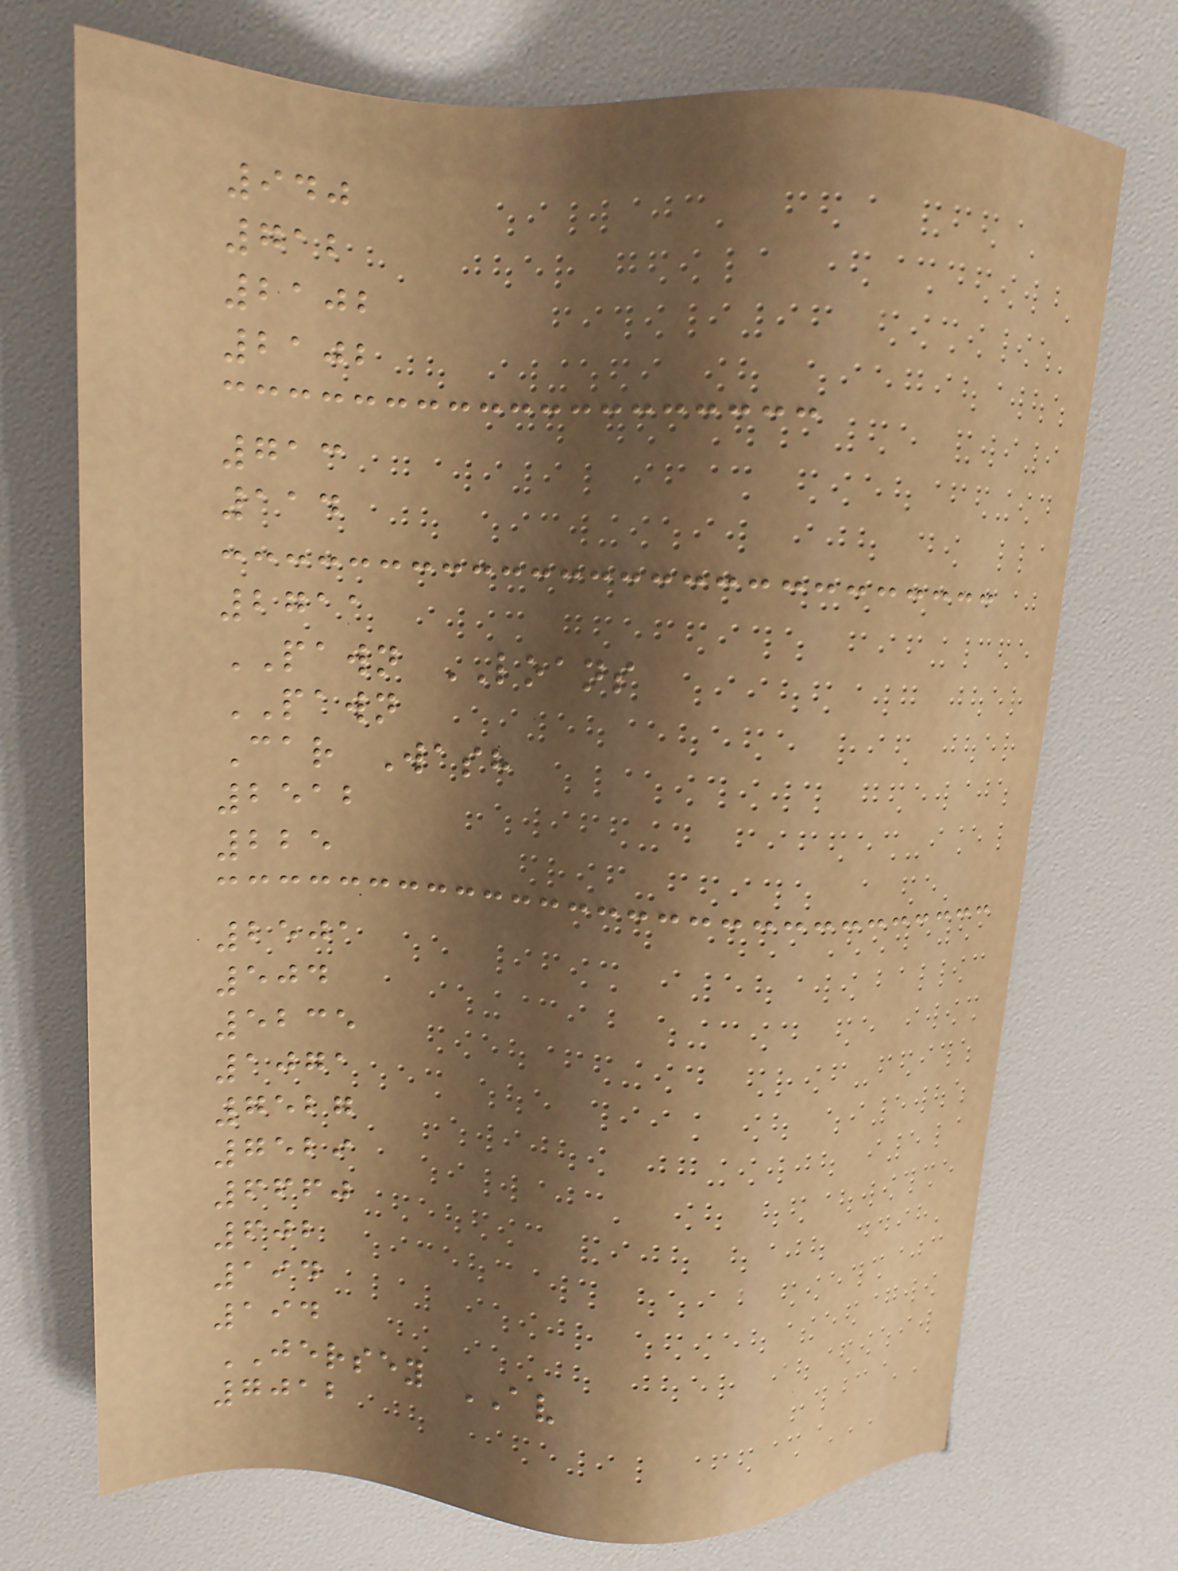940
712
2102
2102
713
114
2711
PAWN LOANS
PAWN
Car Wash
2512
225
2501
504
5235
1071
7527
7529
6660
602
194
194
JERSEY AV
7012
